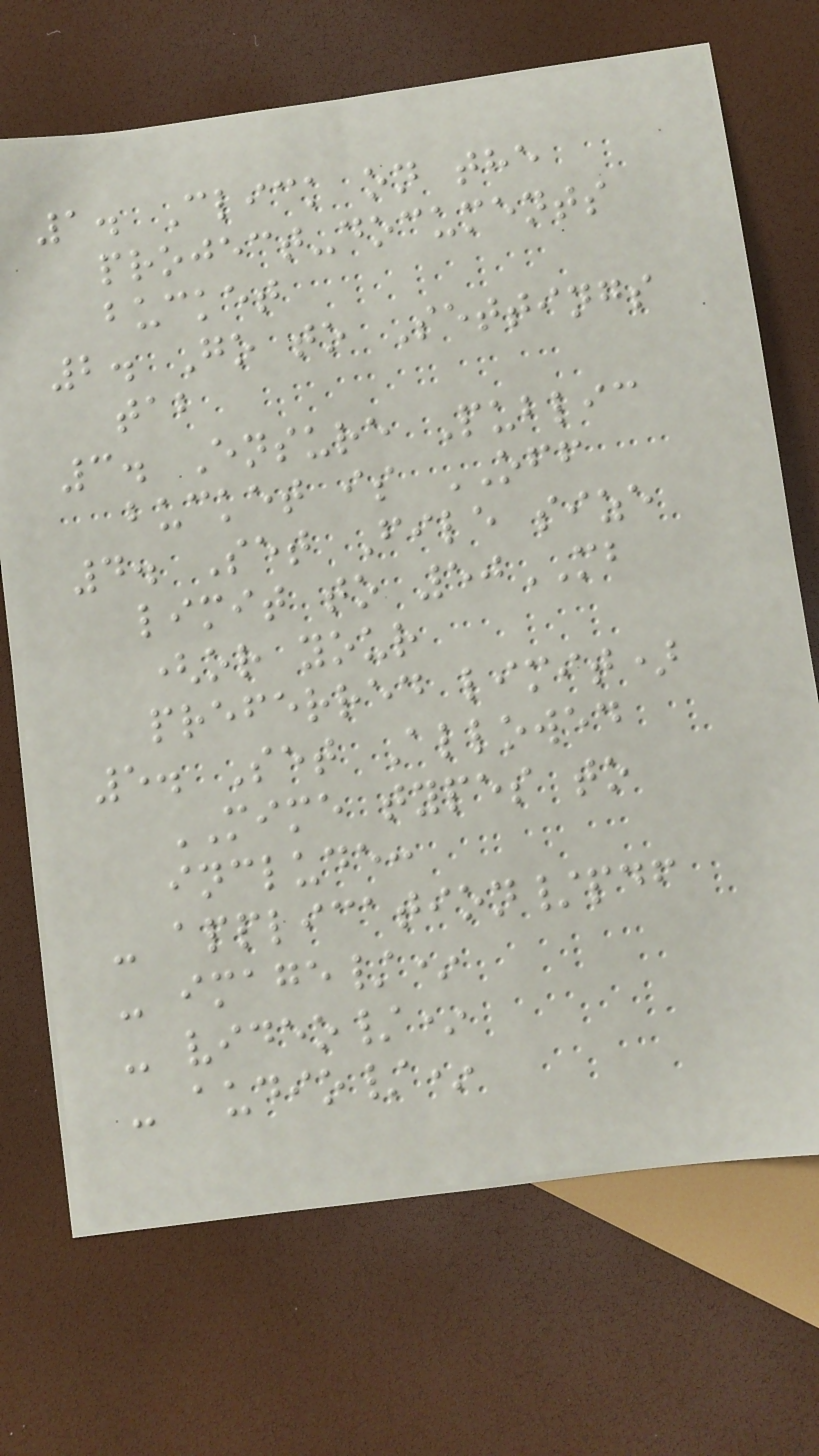1. Click on the
project-documents
bucket
2. Go to Settings
tab
3. Ensure Public
bucket is OFF
4. Set File size
limit to 50MB
(or your
preferred limit)
5. Set Allowed
MIME types to
include:
- application/pdf
- image/*
- video/*
- audio/*
